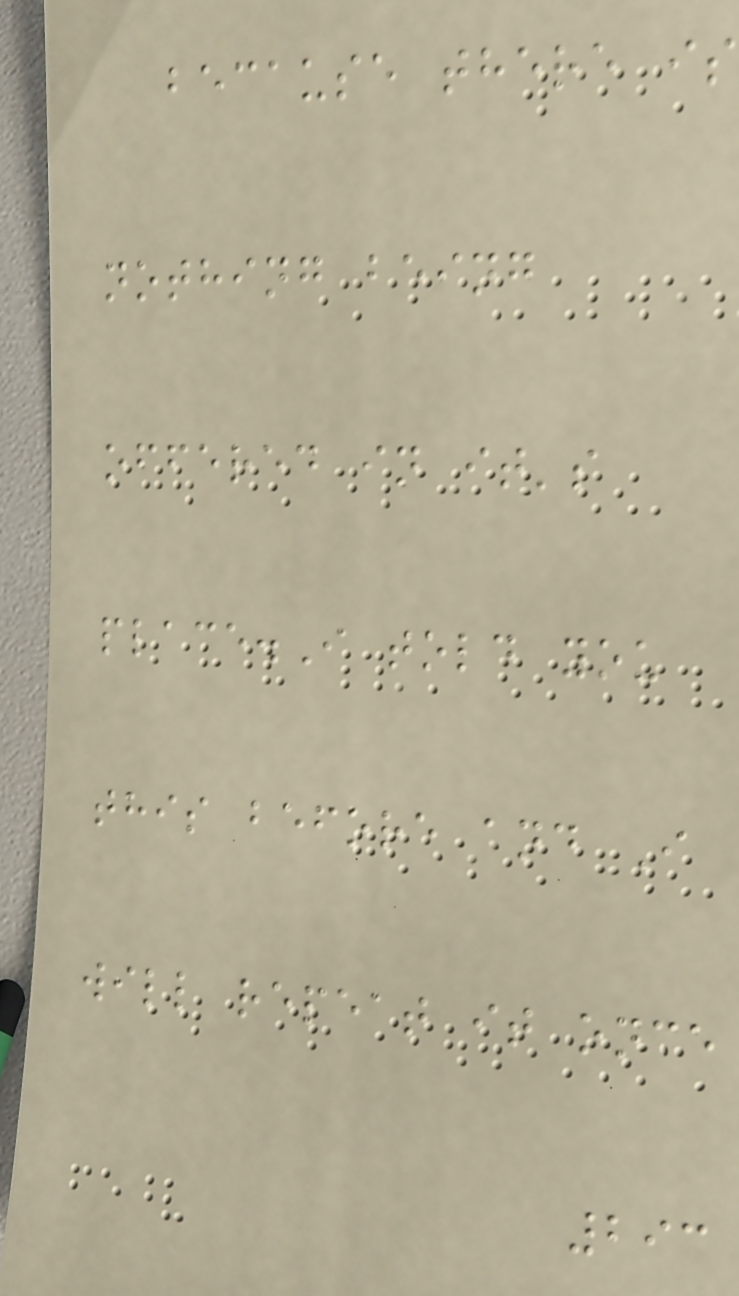because there is
nothing being
offered in it's
place.I told you
this before and I
will repeat it once
293
